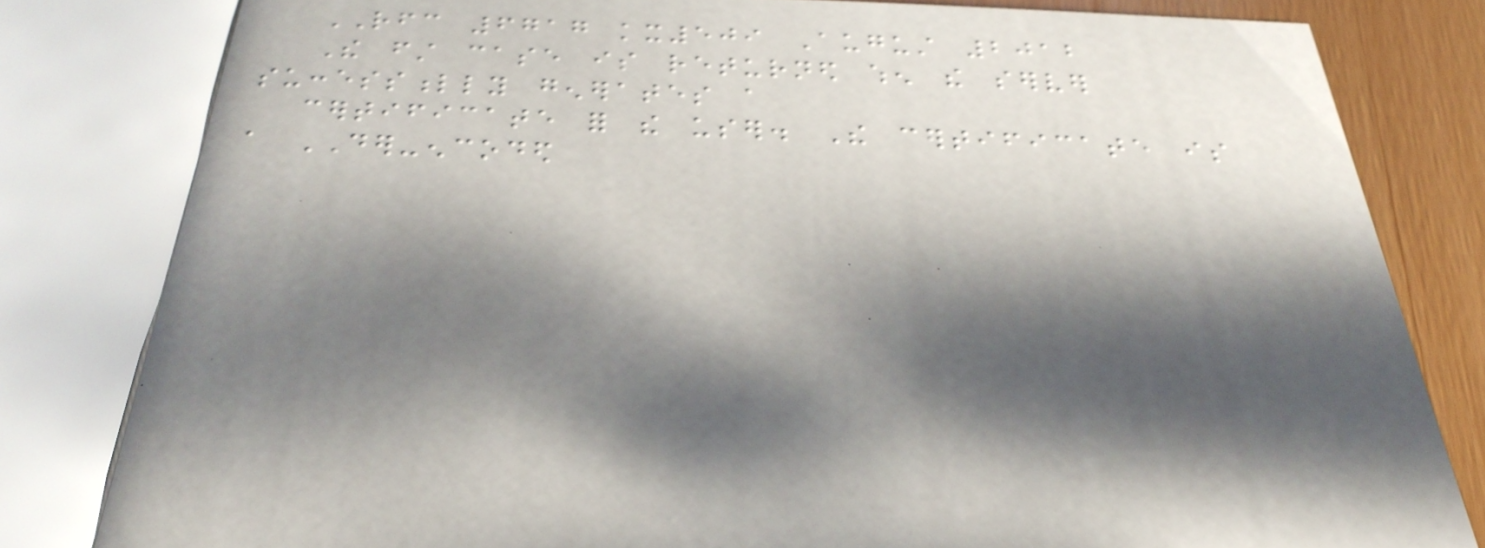RFC 6717 kx509 August 2012
The first case is returned when the server
successfully generates a
certificate for the user. The certificate is
a DER-encoded
